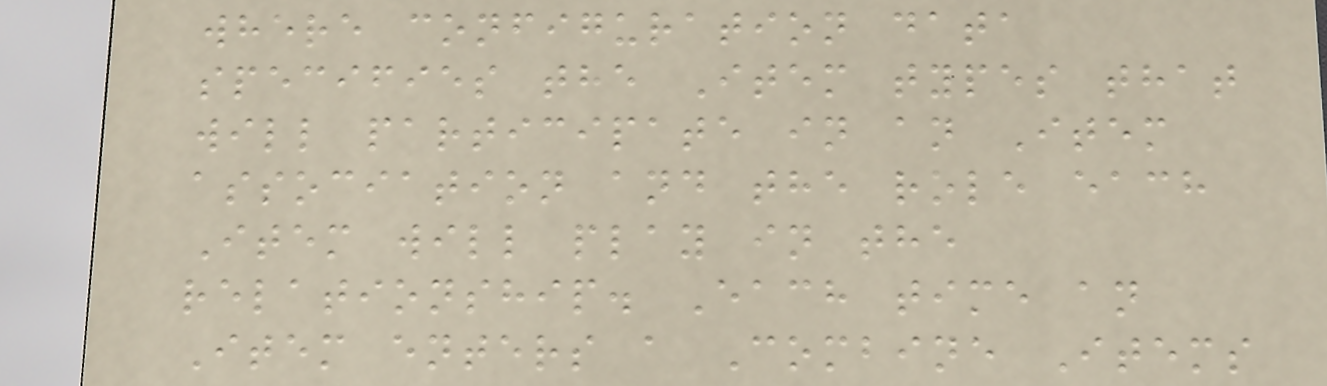where configuration data
specifies the Item types that
will participate in an Item
association and the role each
Item will play in the
relationship. Each time an
Item enters a Combine Items
